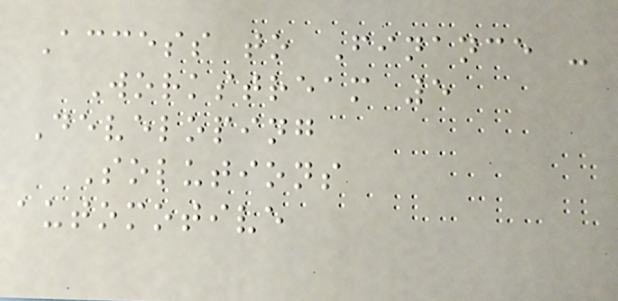Access to Finance -
Workstream 5
Developing
Solutions
automotive
